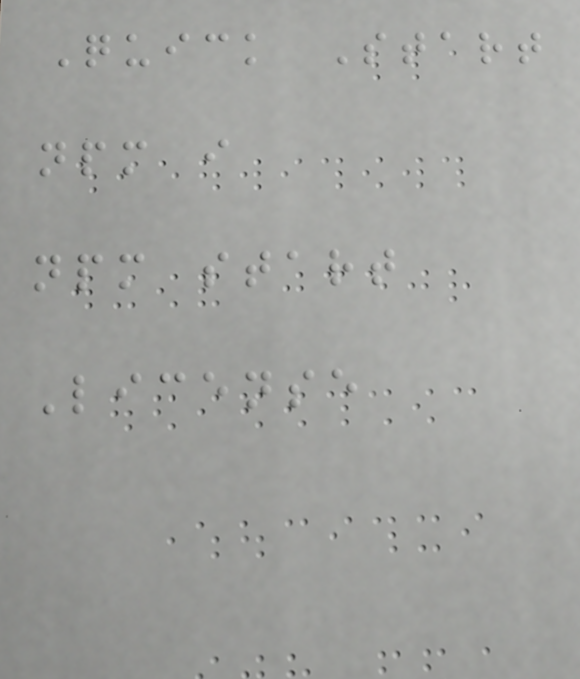Quick Start
npm i
npm start
License
